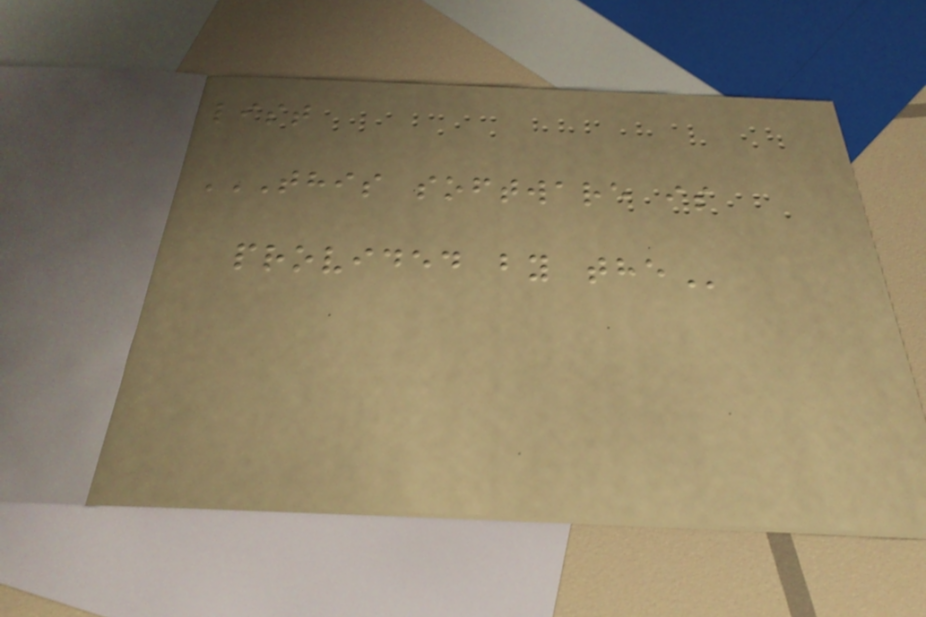list
THIS SOFTWARE IS
PROVIDED BY THE
